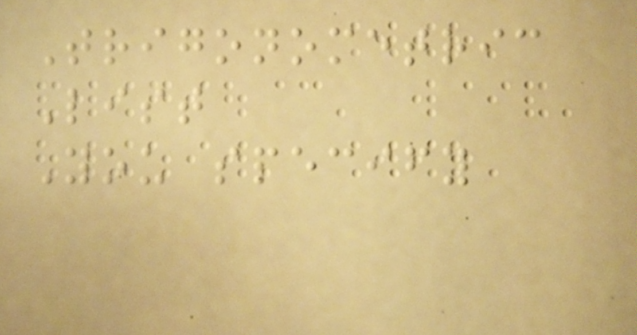Trigonometric
List
You specify
